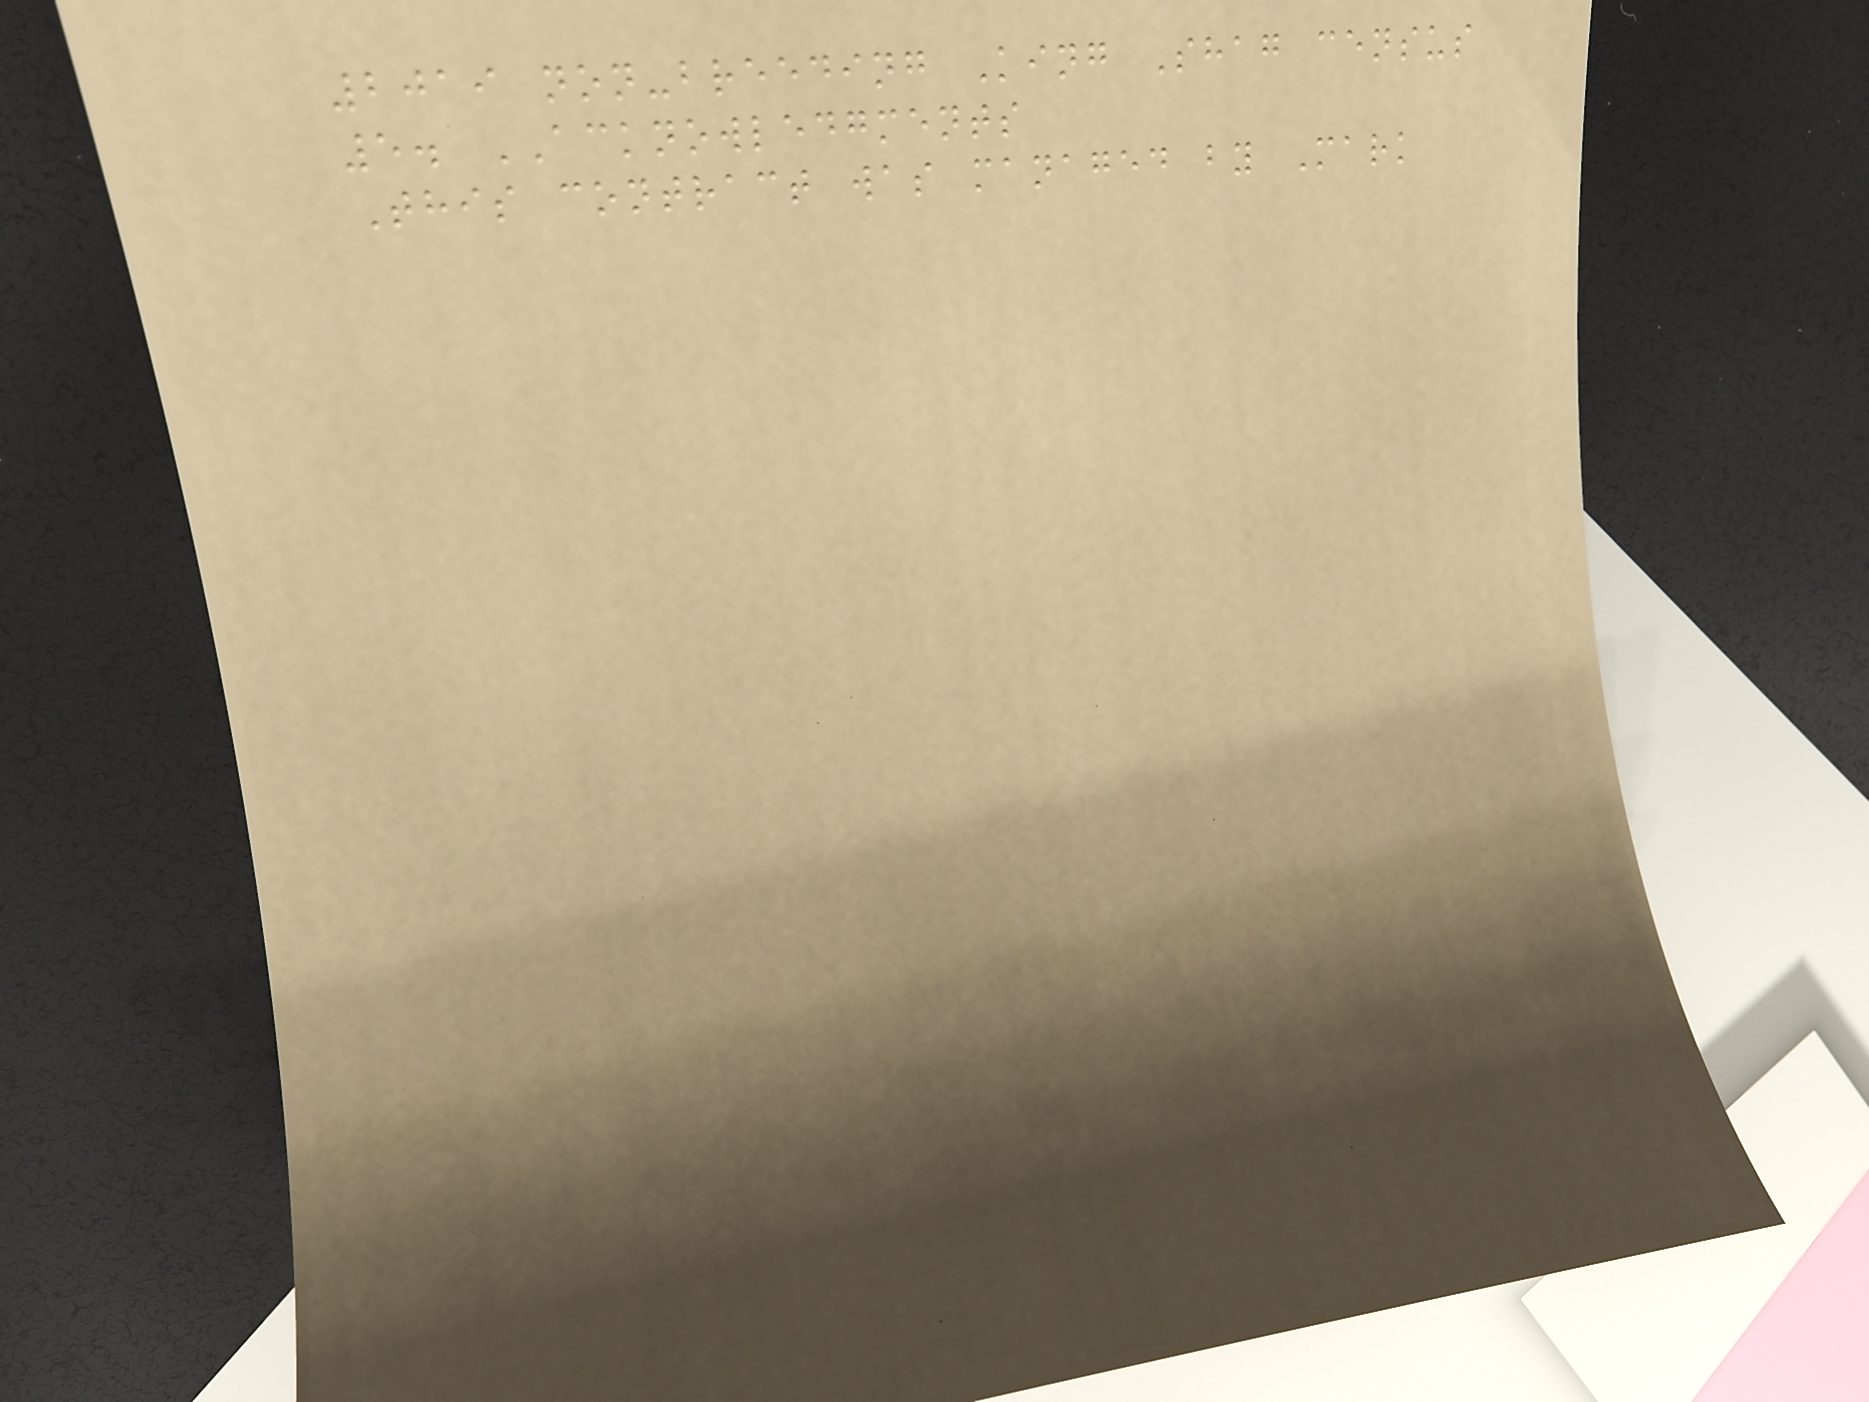2019 non-breeding King Shag census
5. ACKNOWLEDGMENTS
This contract was managed by Mark
